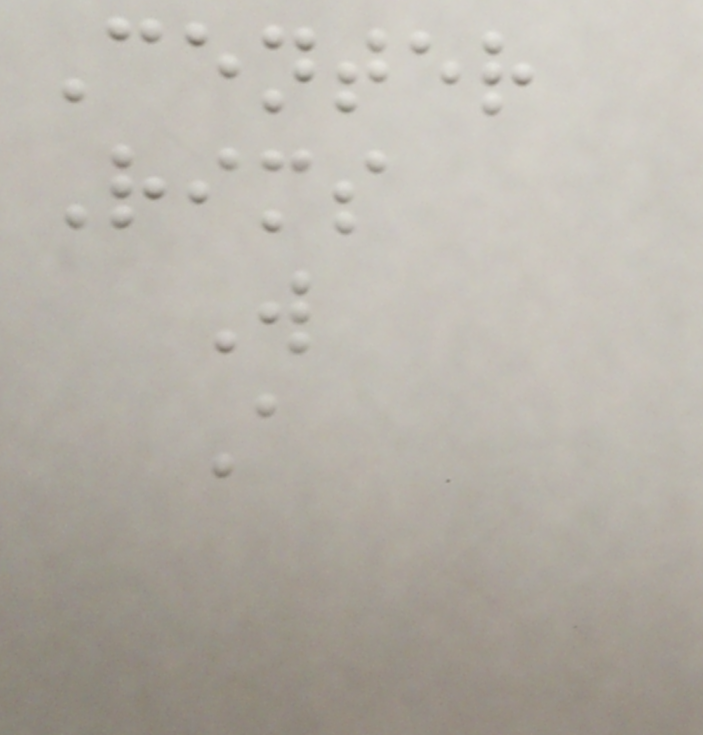Center
Rims
W
A
